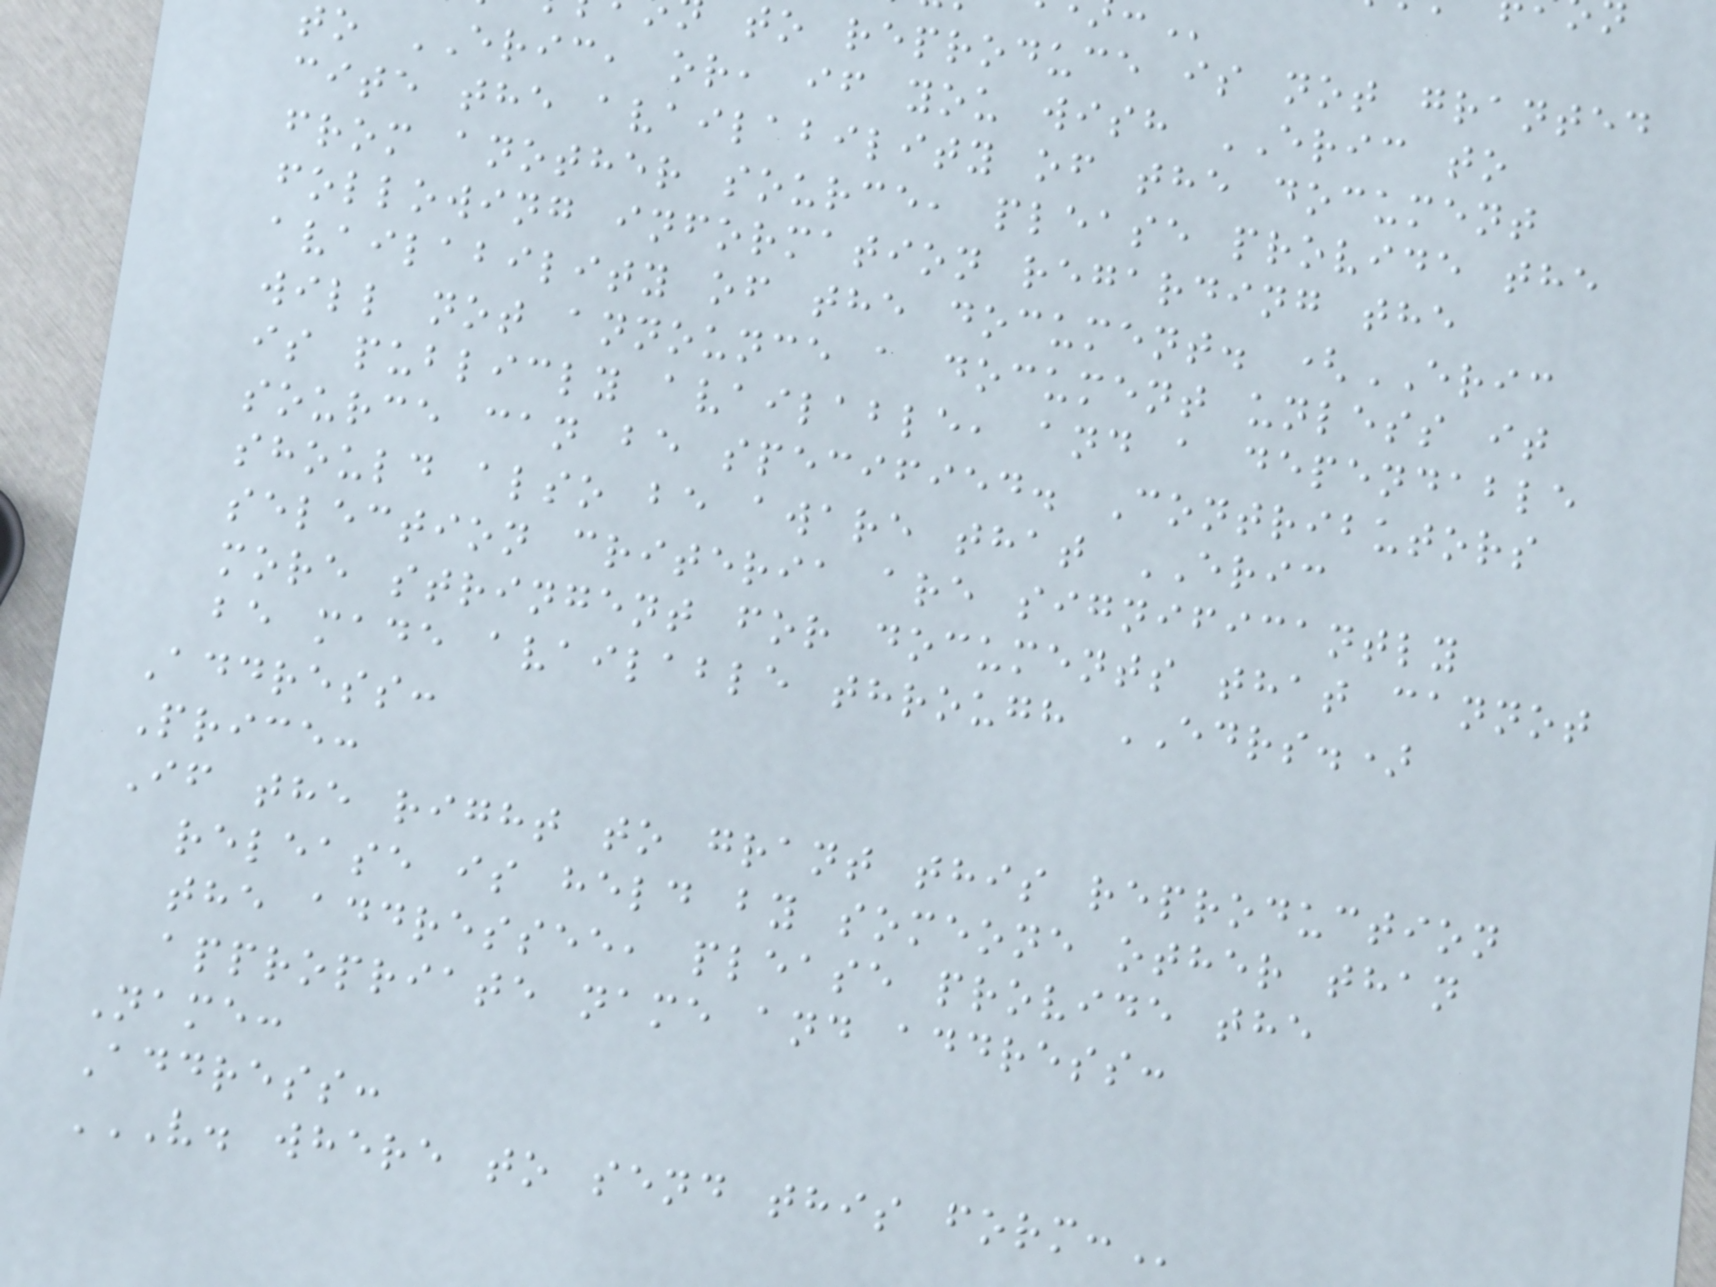to reproduce is not granted
to ERIC, or, if you wish ERIC to
cite the availability of the document
from another source, please provide the
following information regarding the
availability of the document. (ERIC
will not announce a document unless it
is publicly available, and a dependable
source can be specified. Contributors
should also be aware that ERIC
selection criteria are significantly
more stringent for documents that cannot
be made available through EDRS.)
Address:
Price:
If the right to grant this reproduction
release is held by someone other than
the addressee, please provide the
appropriate name and address:
Name:
Address:
V. WHERE TO SEND THIS FORM:
